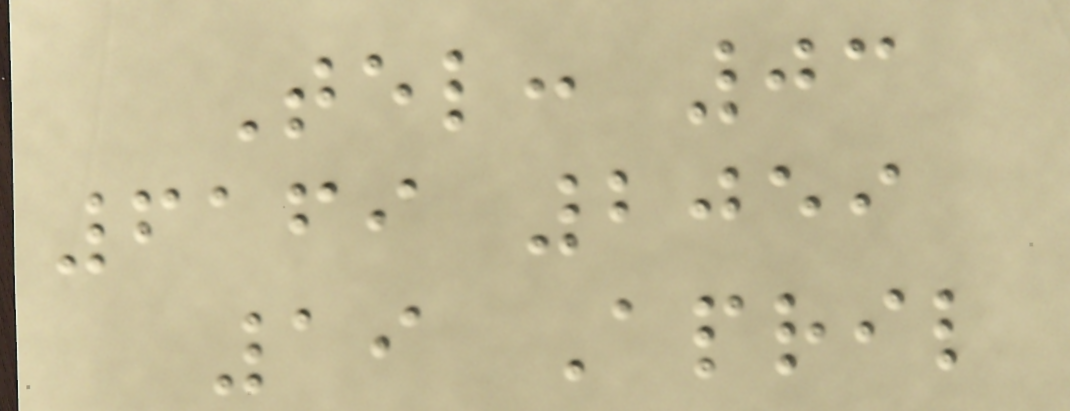Tel: 03
6169 2059
19 April
